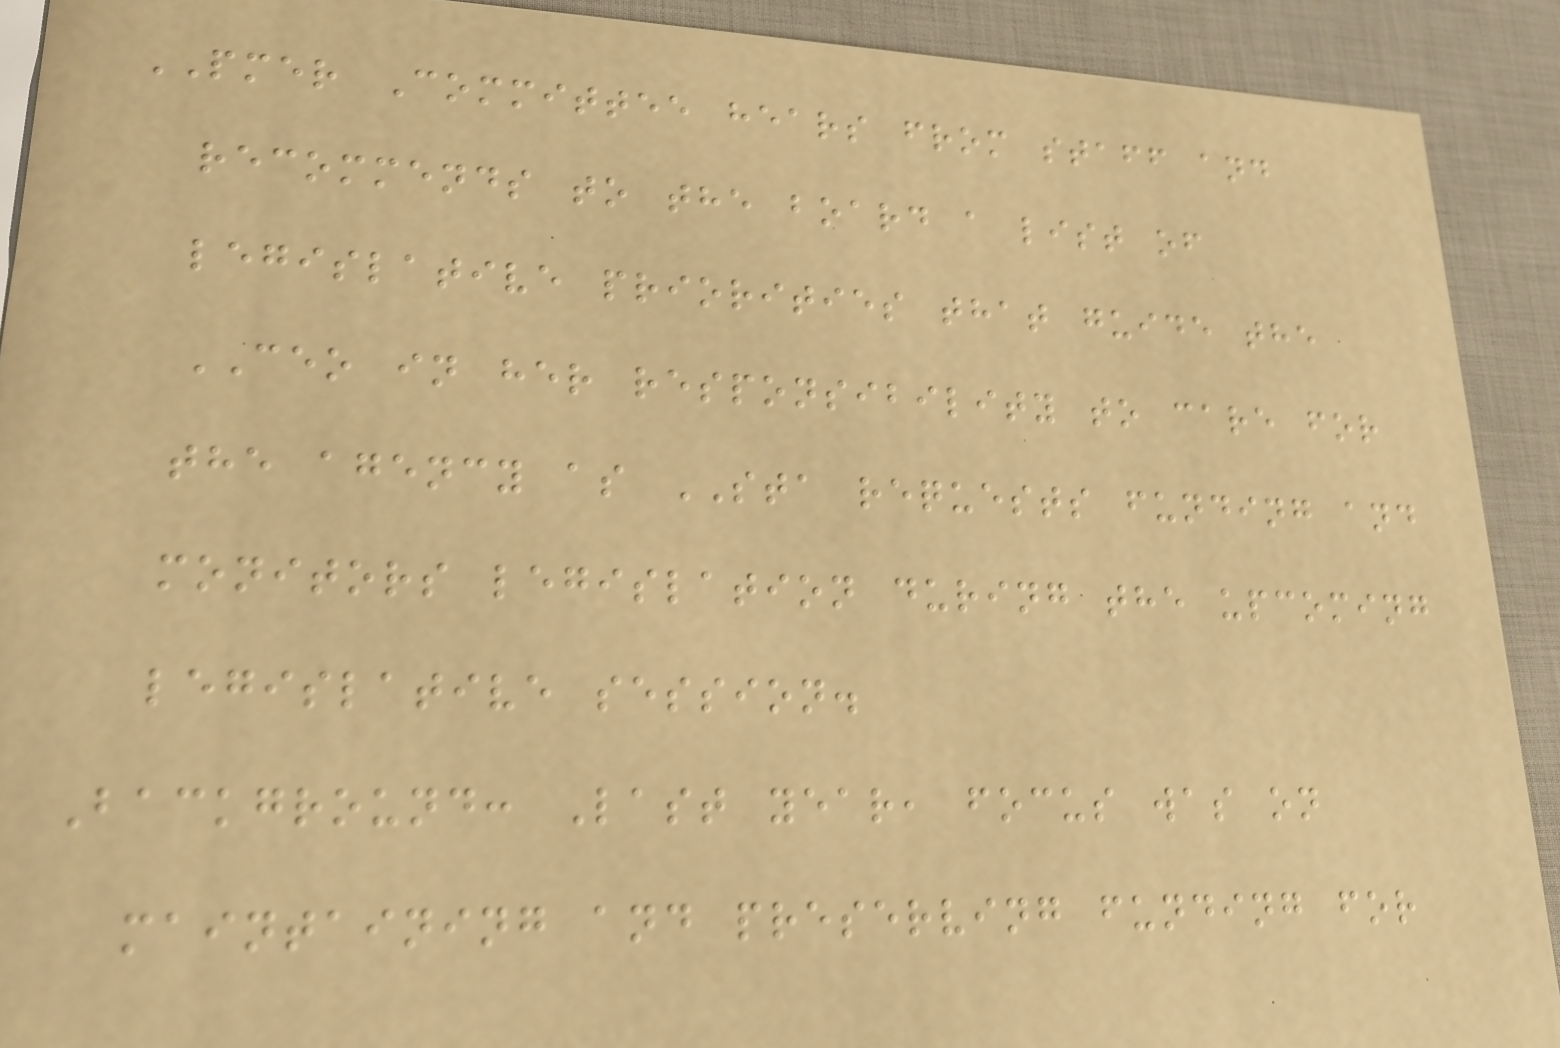PMER Committee hears from staff and
recommends to the board a list of
legislative priorities that guide the
CEO in her responsibility to care for
the agency as STA requests funding and
monitors legislation during the upcoming
legislative session.
Background: Last year, focus was on
maintaining and preserving funding for
